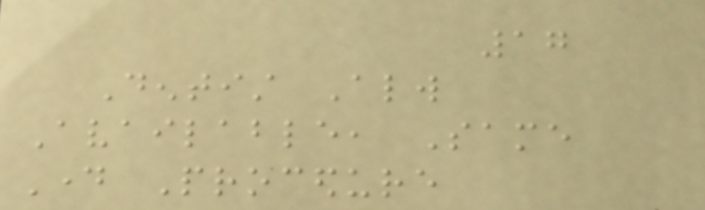17
Dentist Always
Available, Same
Day Procedure
